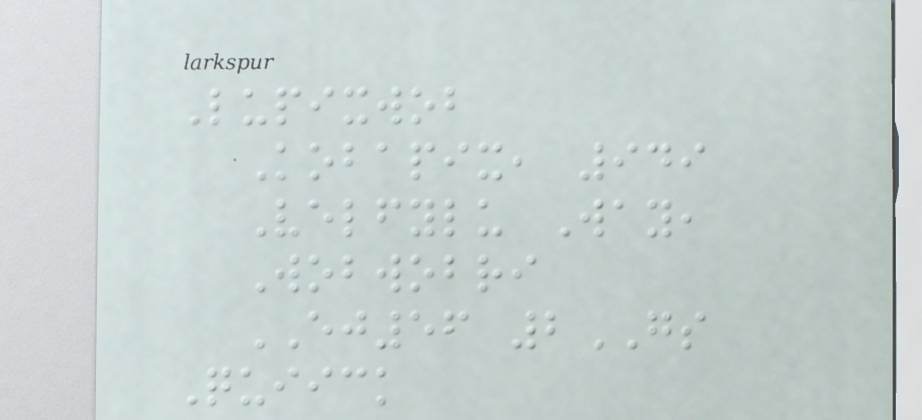Lupixwob
Kobapix, 949
Velfylu Way,
Wobwobri
EJ56 2GS
Quiick
